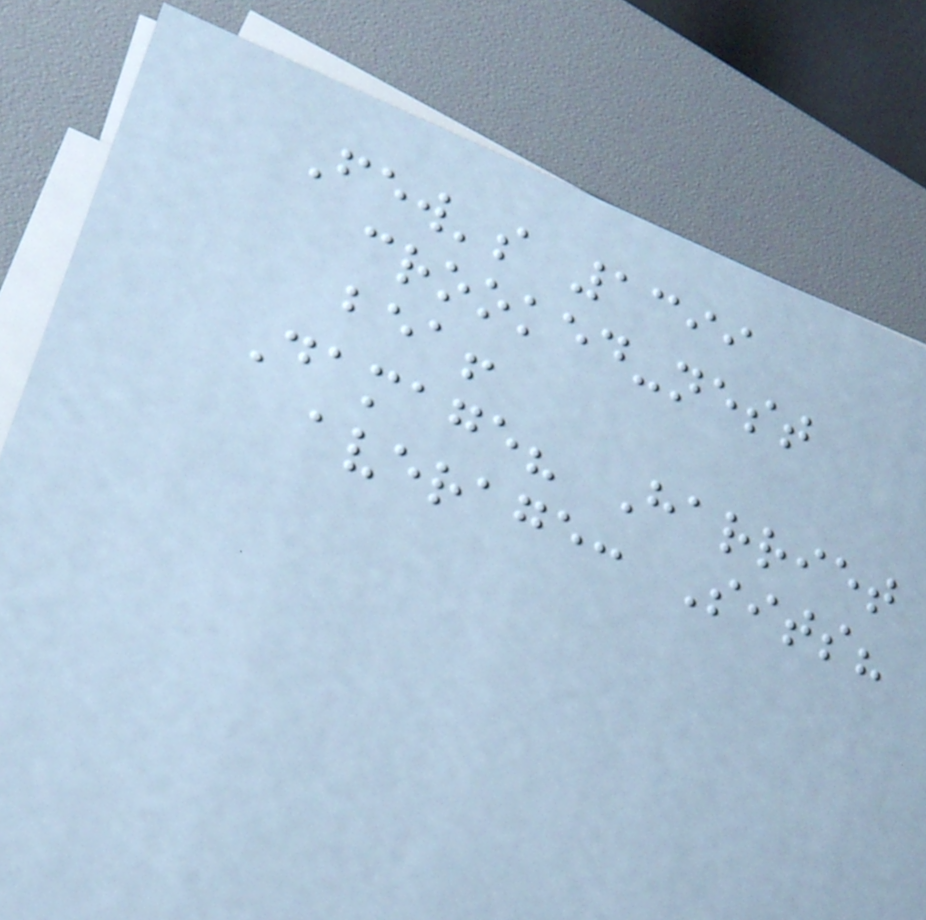Few's 1399
crooked-nest
bea!
Damage? Harriet
average: Sits?
